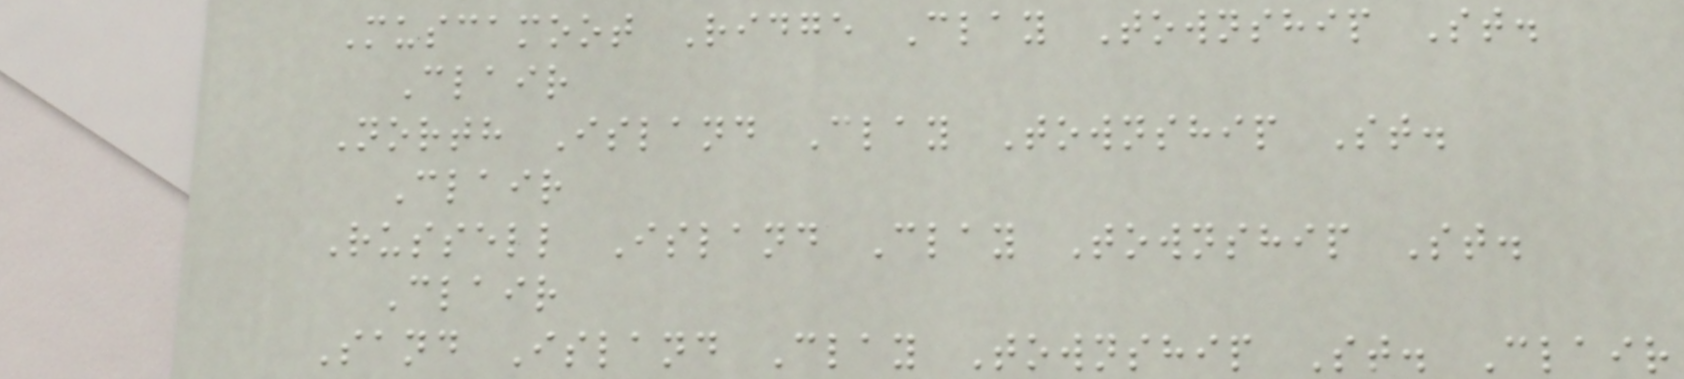Muscamoot Ridge Clay Township St.
Clair
North Island Clay Township St.
Clair
Russell Island Clay Township St.
Clair
Sand Island Clay Township St. Clair
